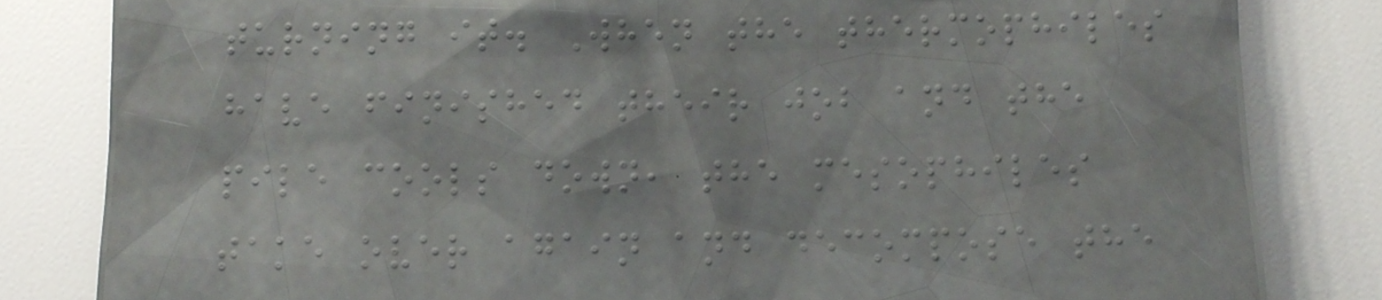turning it. When the thermophiles
have finished their job and the
pile cools down, the mesophiles
take over again and decompose the
